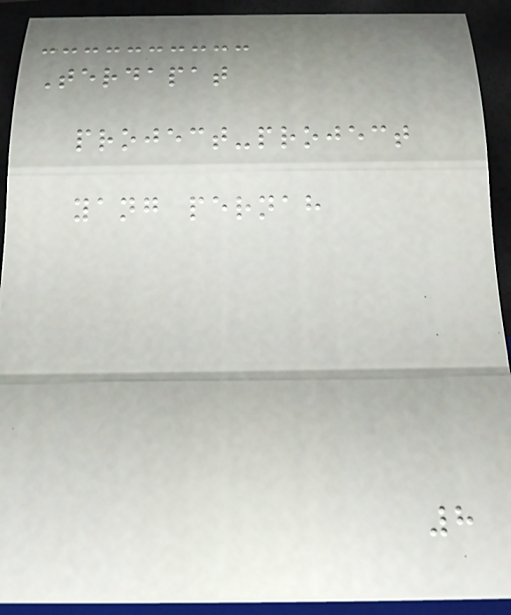Terdapat
project-project
yang pernah
8
